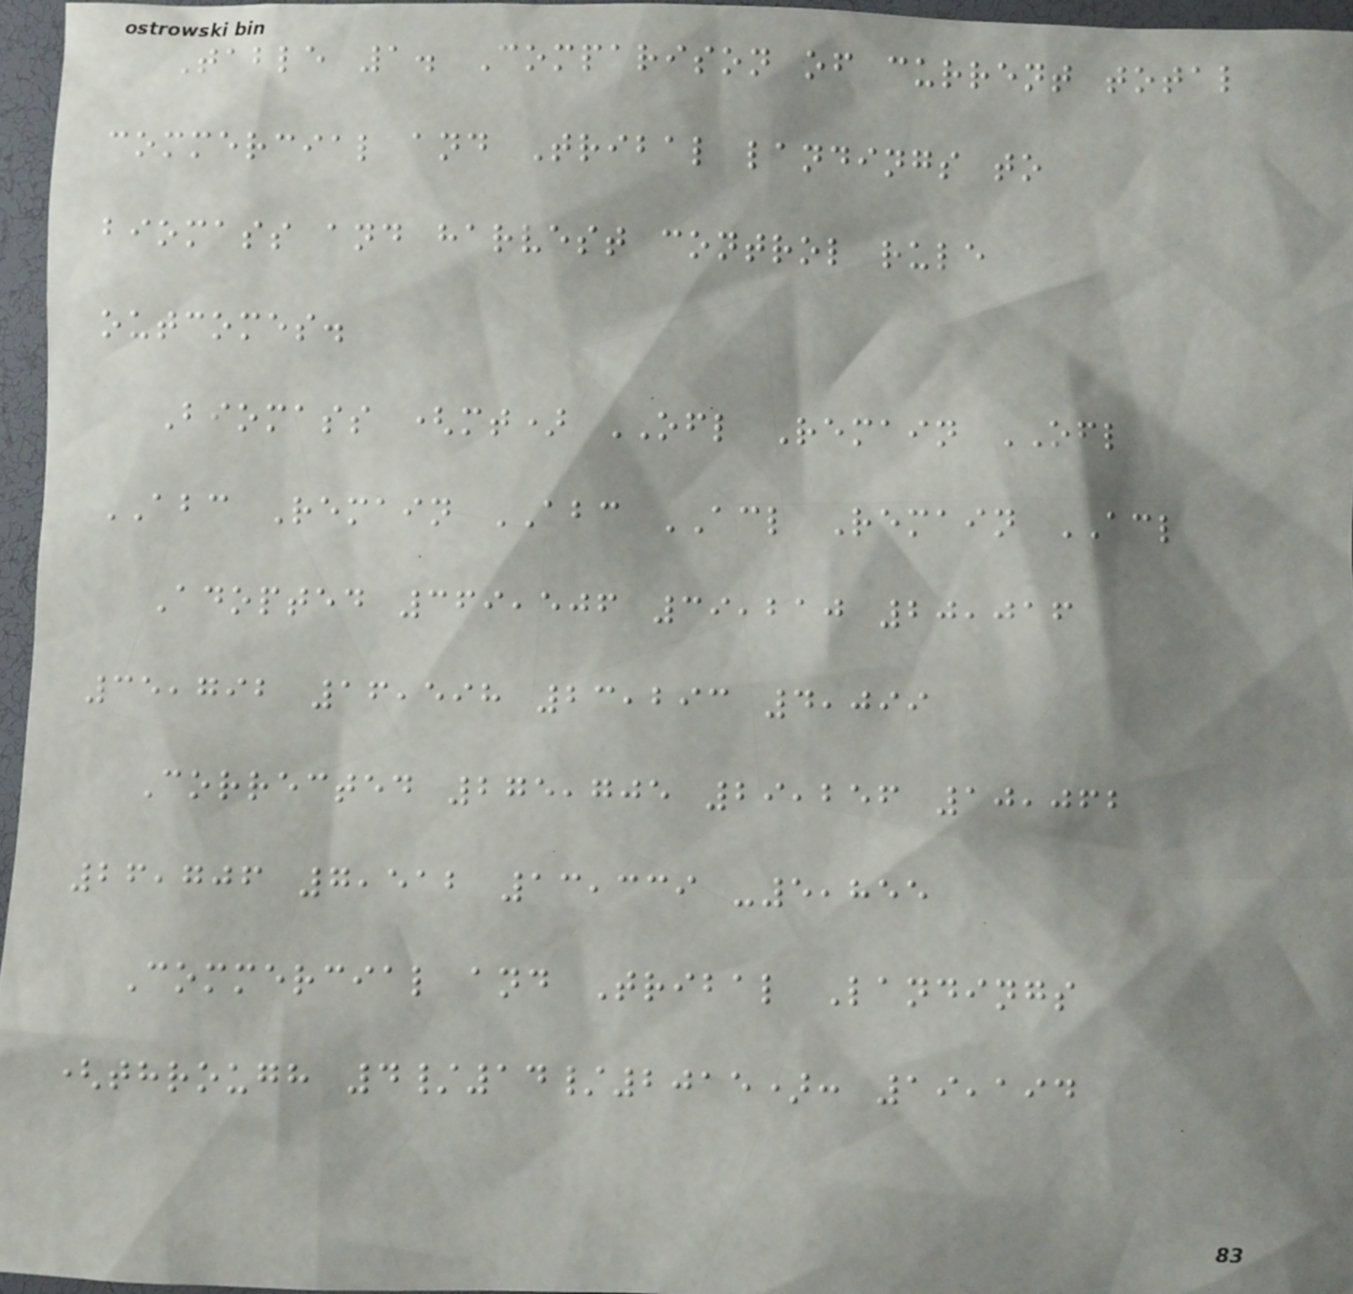Table 1. Comparison of current total
commercial and Tribal landings to
biomass and harvest control rule
outcomes.
Biomass (mt) OFL Remain OFL
ABC Remain ABC ACL Remain ACL
Adopted 369,506 39,210 20,016
35,792 16,598 23,293 4,099
Corrected 275,705 29,256 10,062
26,706 7,512 13,339 -5,855
Commercial and Tribal Landings
(through 4/14/2015): 19,194
